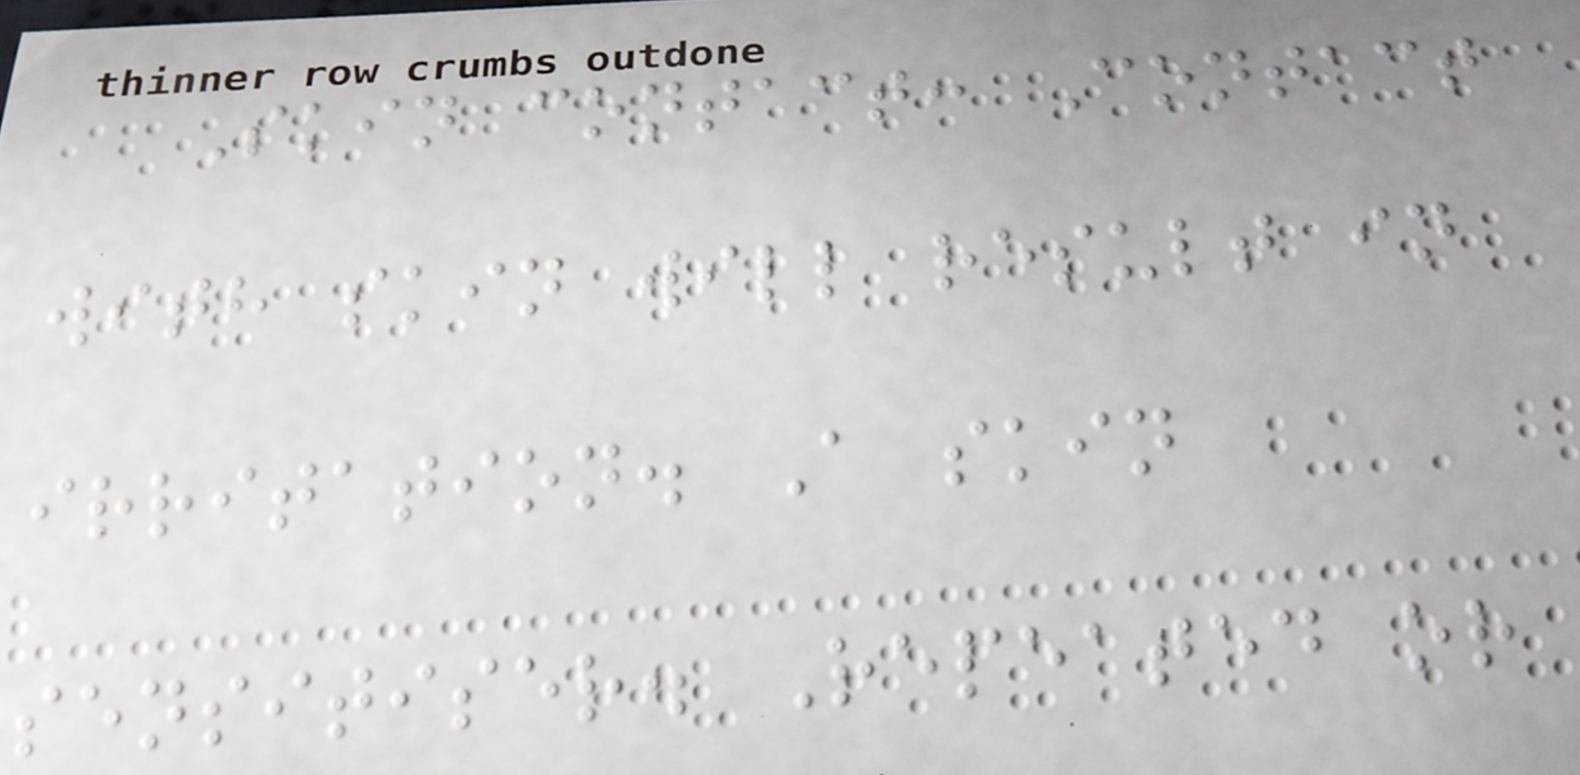Skin contact: Contact
with skin will result in
irritation. A skin
sensitiser. Repeated or
